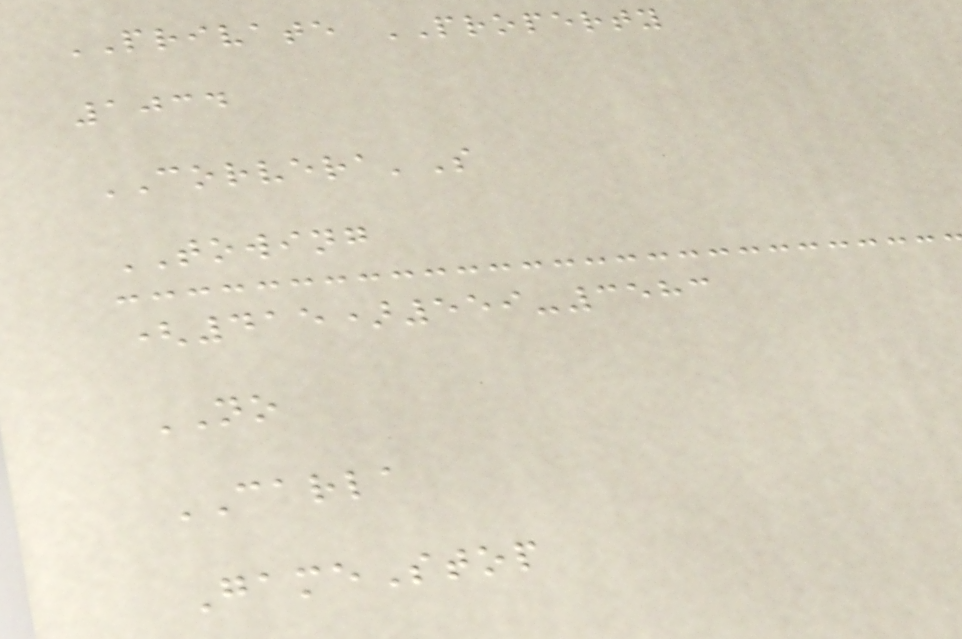PRIVATE PROPERTY
1034
CORVERA'S
TOWING
(415)559-3583
NO
CARLA
GameStop
